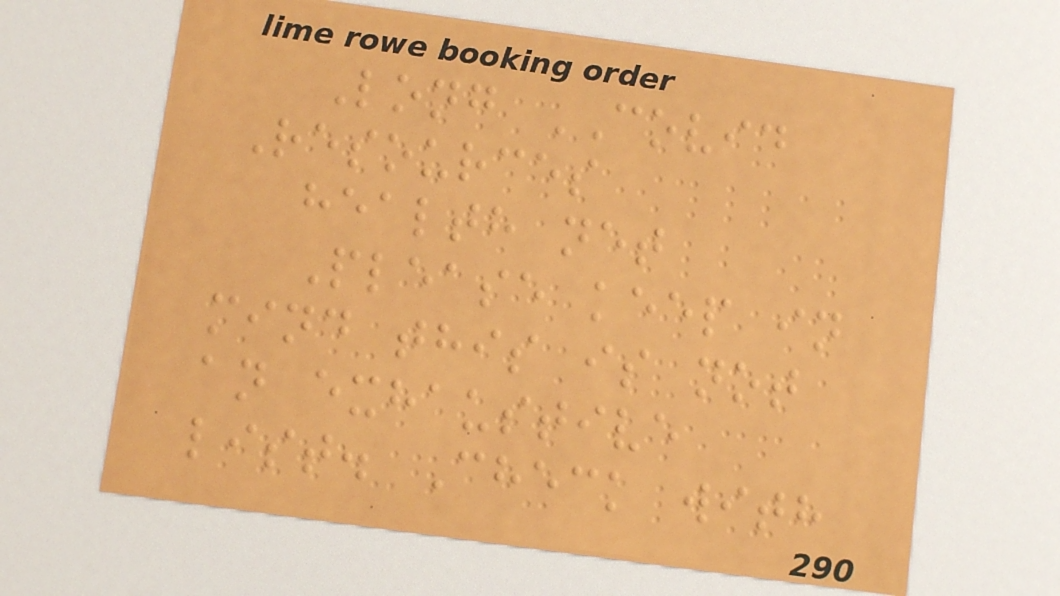Long COVID
Resources
health net
Please keep in
mind this is not
an exhaustive
list. Check with
